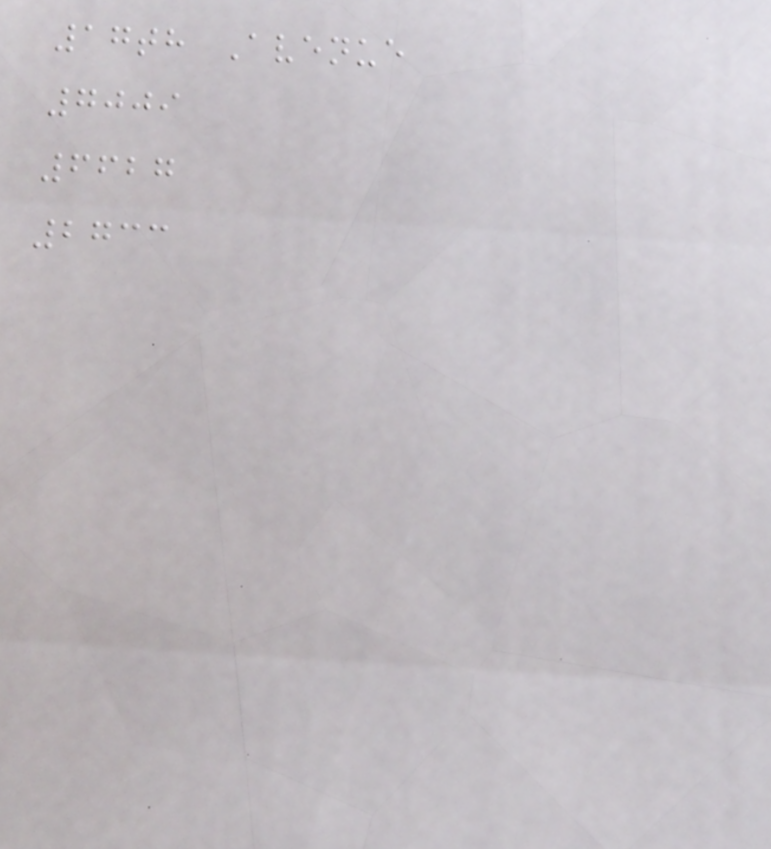17th Avenue
7009
6627
2733
